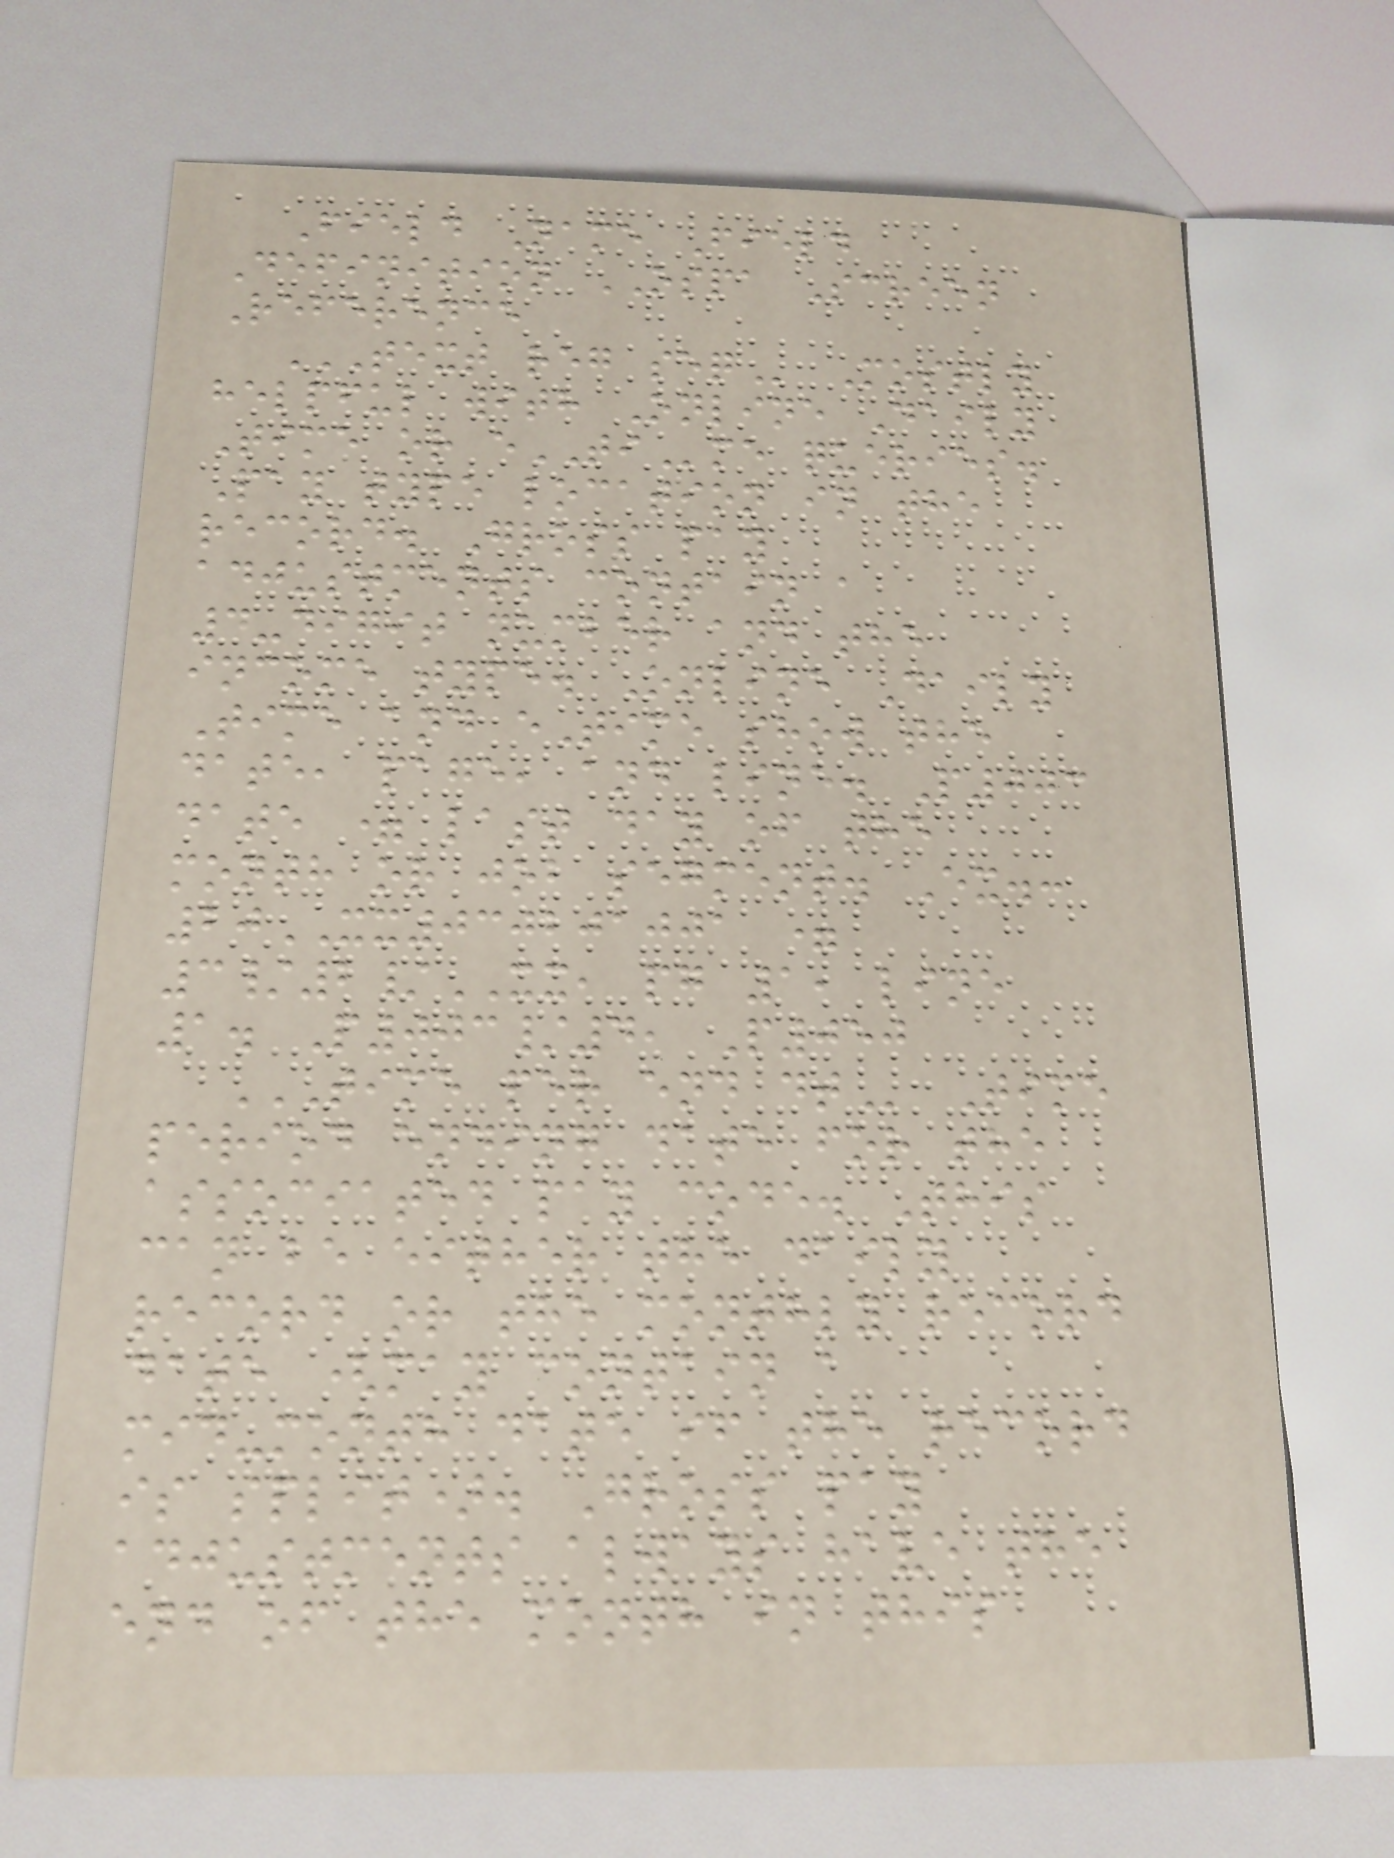Field Name Field
Definition OSPA Screen
Reference
TEXT REG SEQ Mostly
helpful with Online Daily
Time or eTIme queries.
Pay type location in the
record. Gross pay
adjustments contain a
4-digit number and the
income type. Online Daily
Time and eTime show the
date, page, and line. P003
date = last day of the
month or job segment. Ex.:
20XX030201001 =
3/2/XX, pg 1, line
1. P003/4, P050
TIME PER END DT Time
period ending date for the
associated pay code. This
can be either the daily
record or the monthly record
date (may contain a
mid-month date if the record
is split). Gross pay
adjustments always have the
end of the month in this
